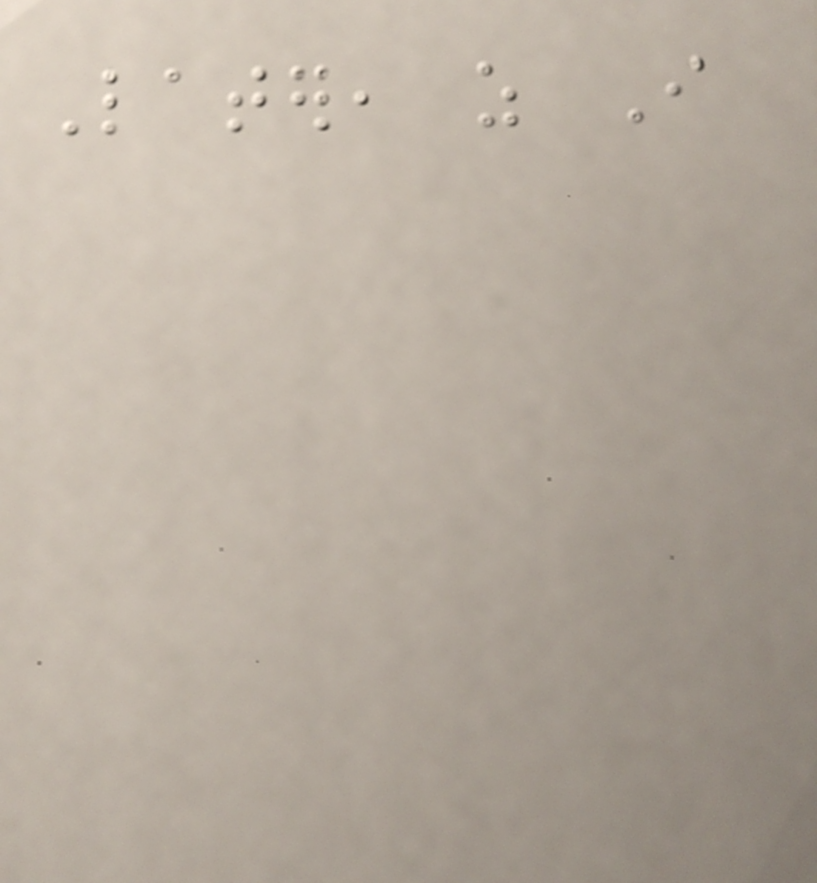Later, as I
